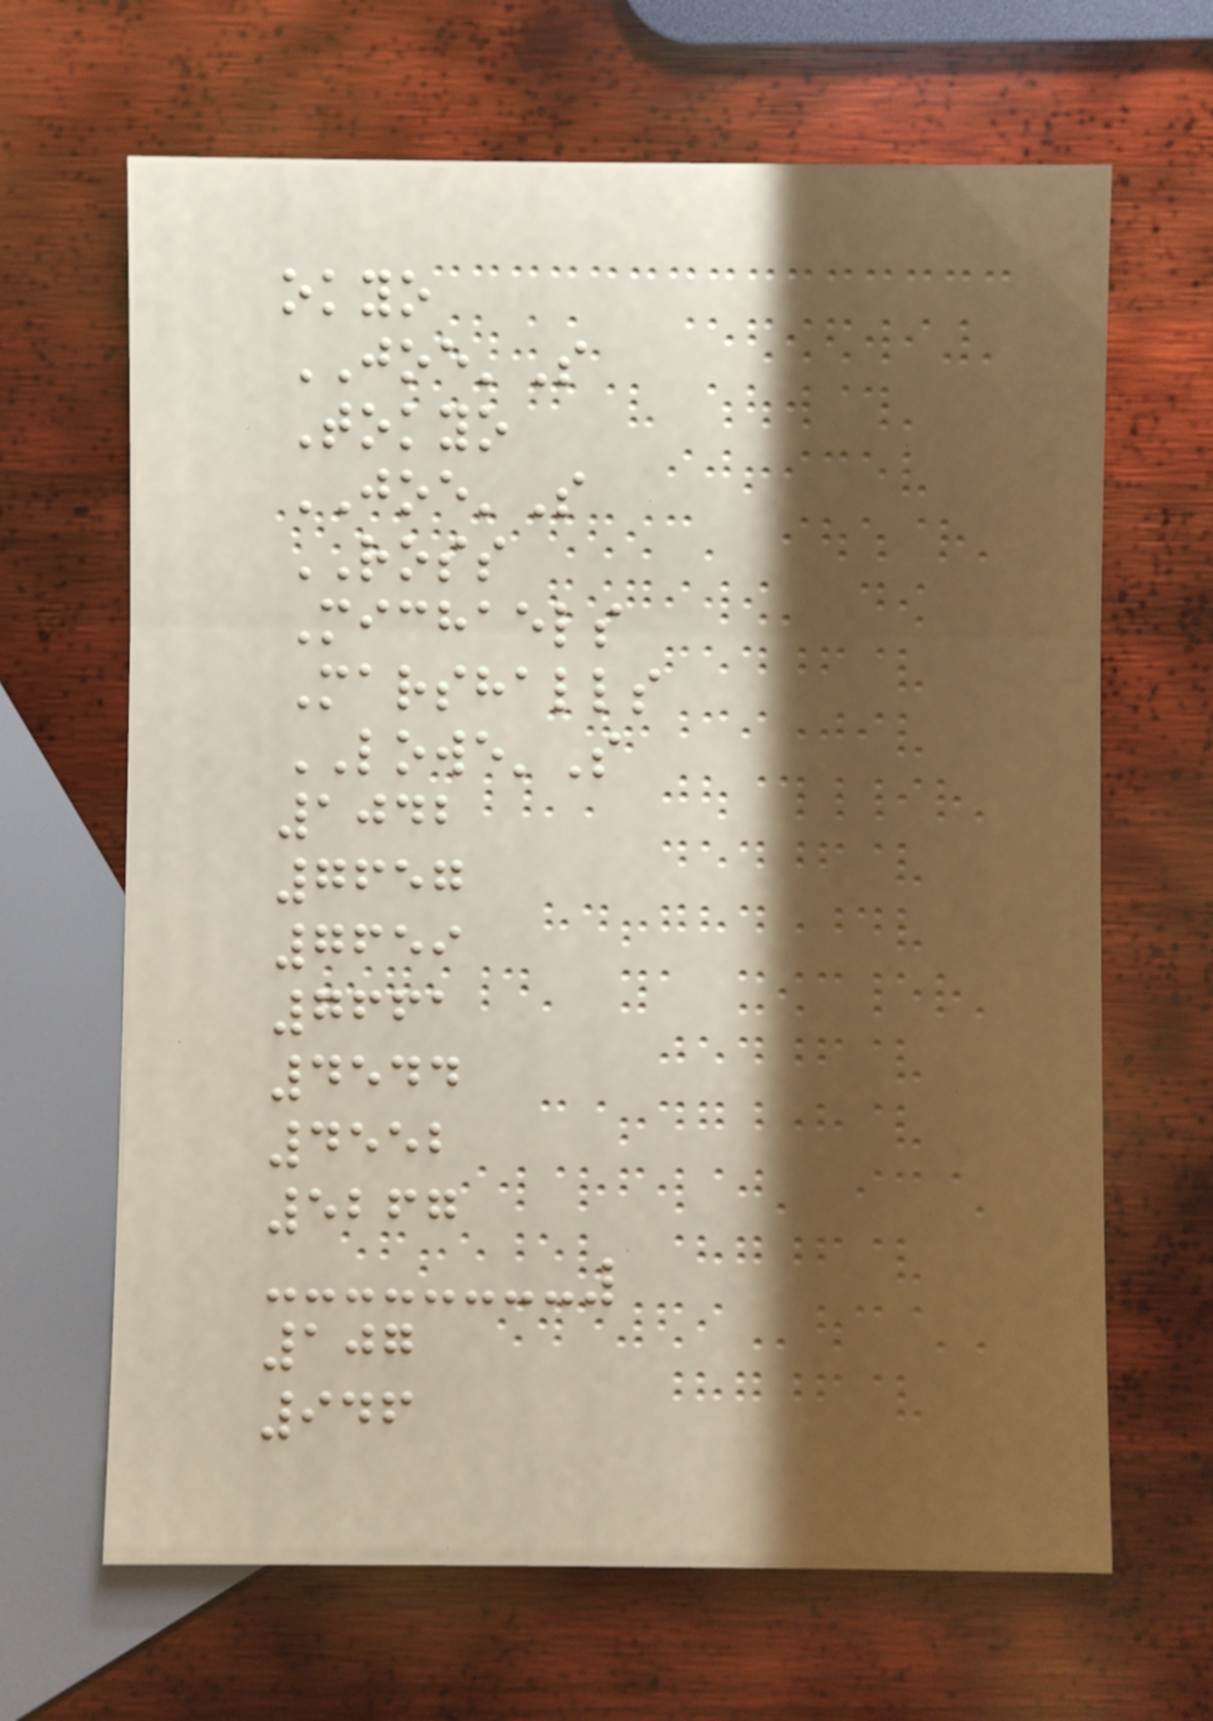okyo
JOE'S
Tokyo
JOE'S
ROSS
Michaels
Marshalls
LOWE'S
1042
7657
7659
7661
4544
4552
5267
107
946
